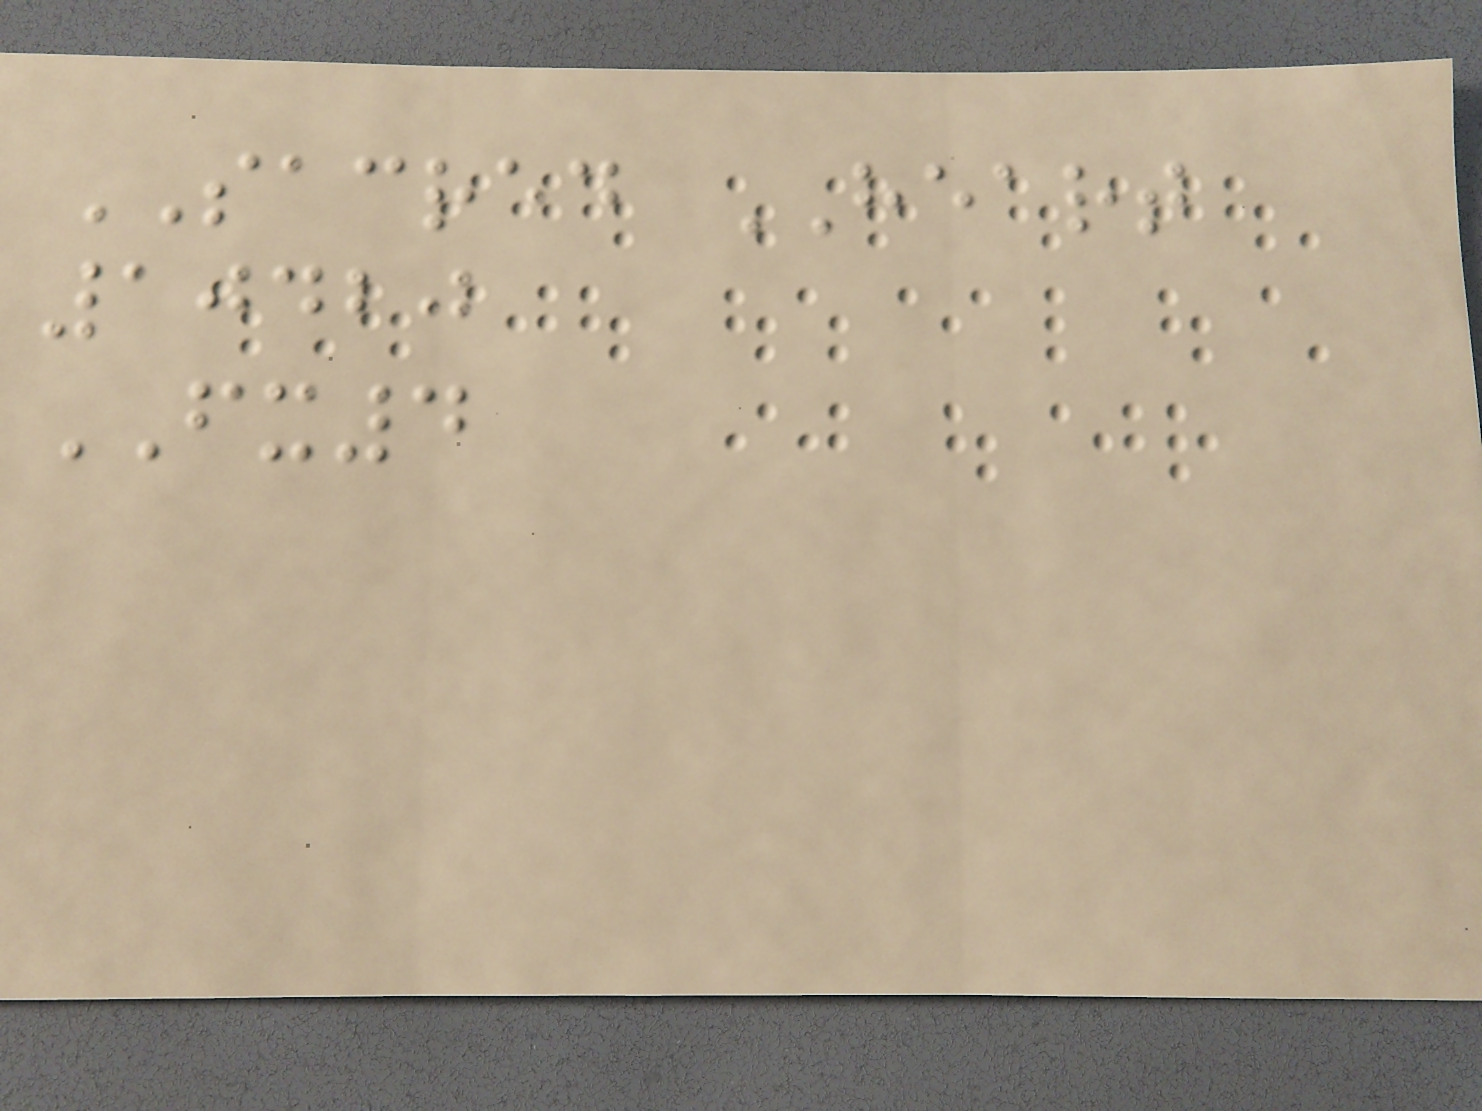SACRED HEART
10420
FX4
